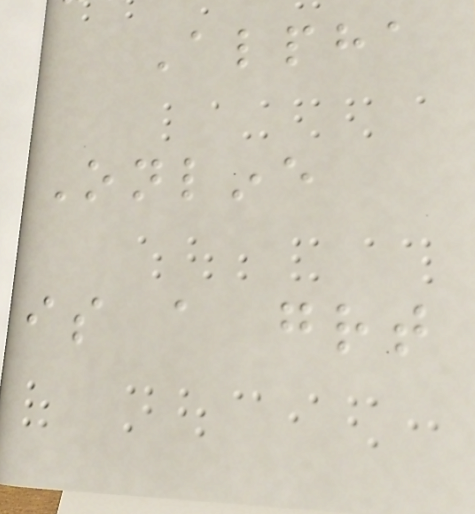Alpha
Online
is a great
